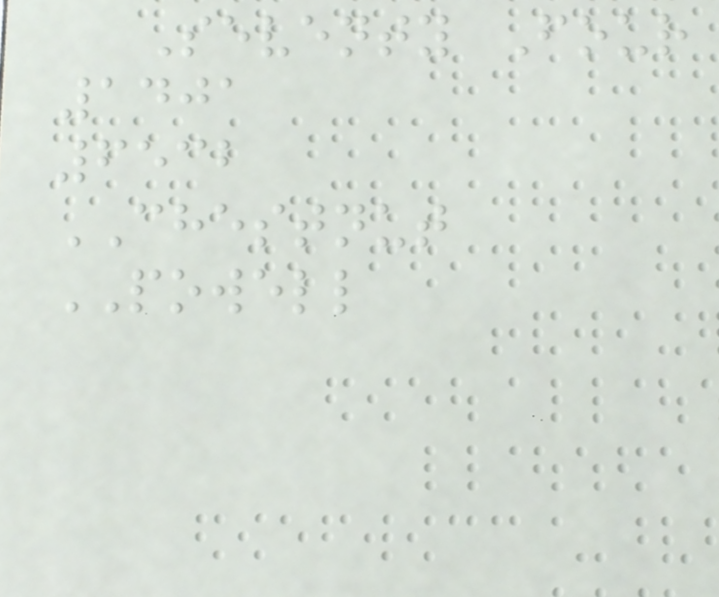Seventy Four
1401
6532
CHESTNUT
POWELL
